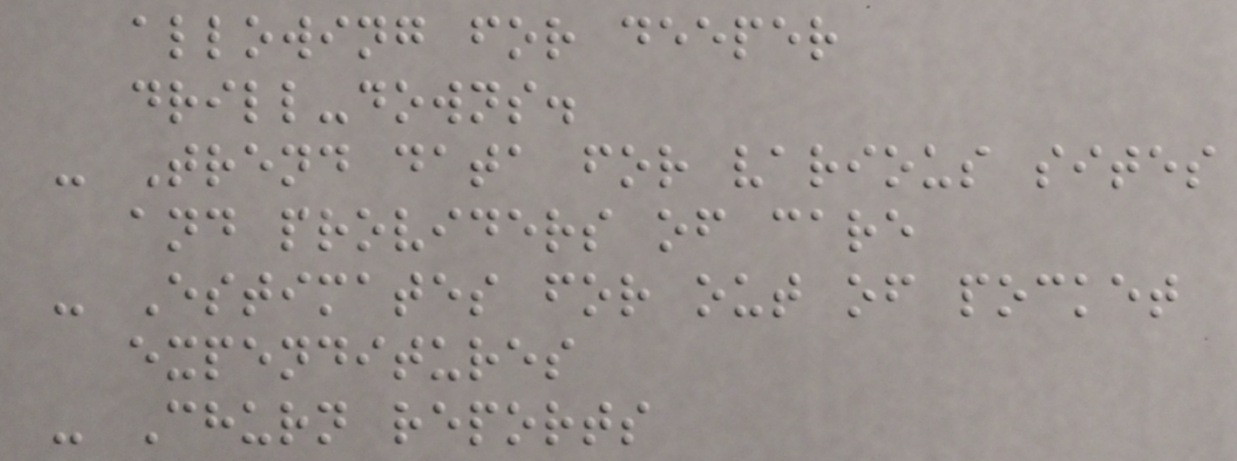allowing for deeper
drill-downs.
- Trend data for various sites
and providers of care
- Estimates for out of pocket
expenditures
- Churn reports
